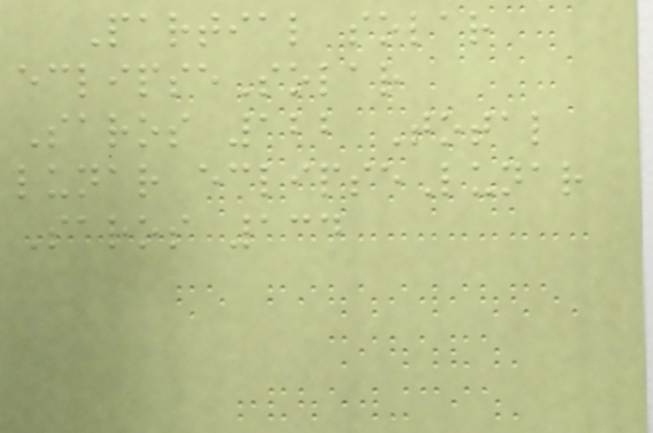Partial solar
eclipseSolar
Saros 122 Total
lunar eclipseLunar
Saros 134
